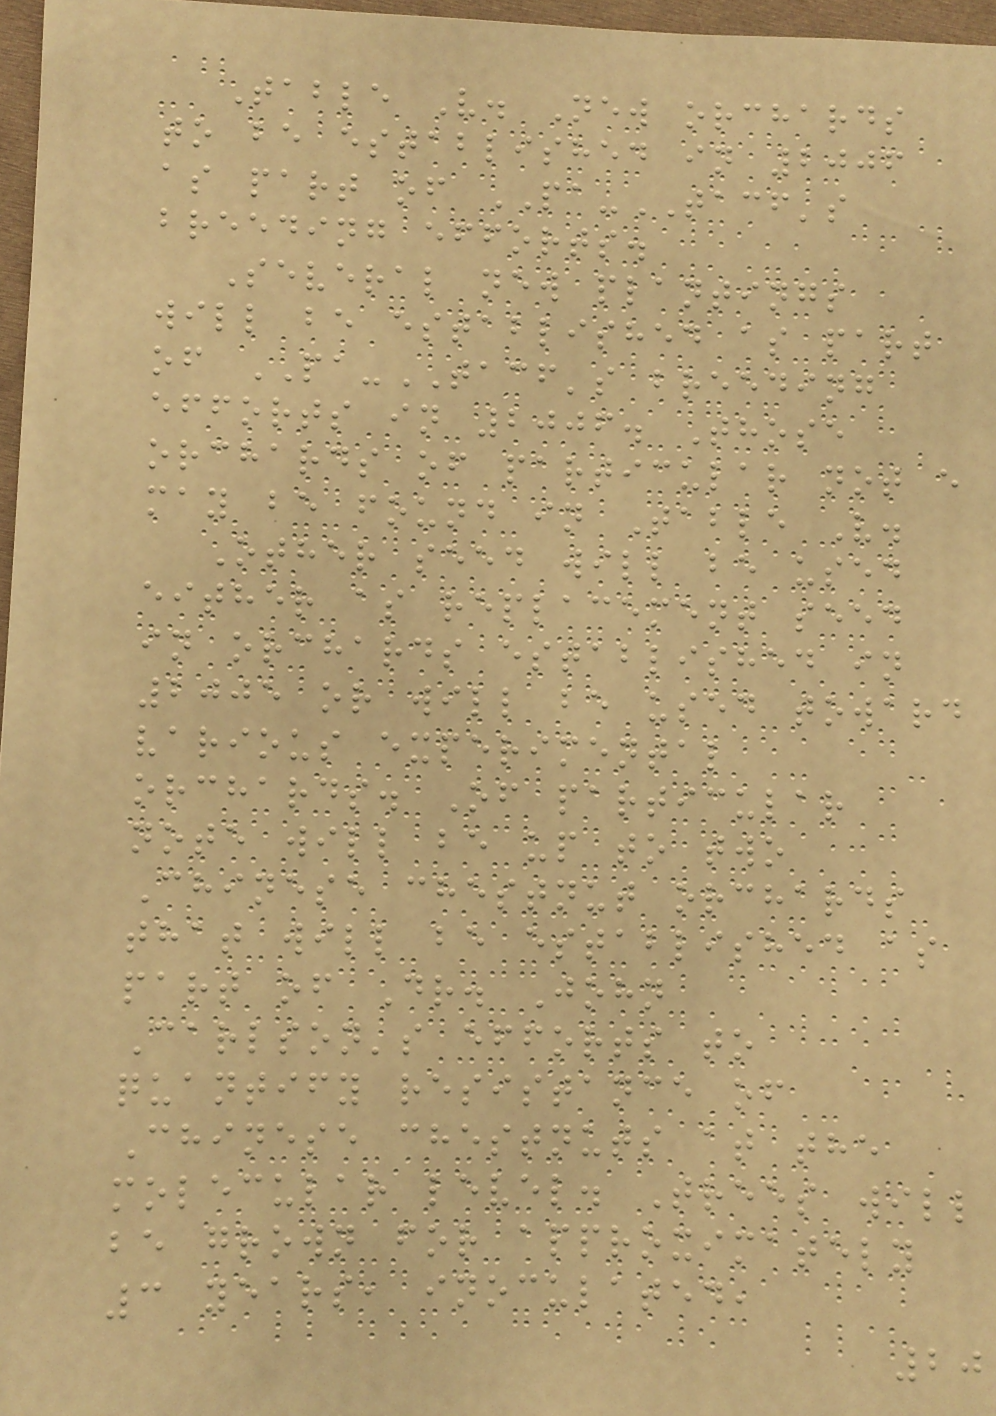Table V. New orchards
to be established in 2006
as part of PA-TACF's
breeding efforts.
Several new plantings
will be established as part
of PA-TACF's breeding
efforts in 2006. Those
orchards of particular not e
may be found in Table V.
Other seed will be used
either as replacement seed
in orchards established in
2005 or will be used toward
various experimental
orchards. Of particular
note will be up to two
Chinese chestnut orchards
that will be established as
part of Dr. John
Carlson's efforts to
quantify resistance of
Chinese chestnuts at the
molecular level. Trees will
be grown for approximately
3 years, inoculated,
20
